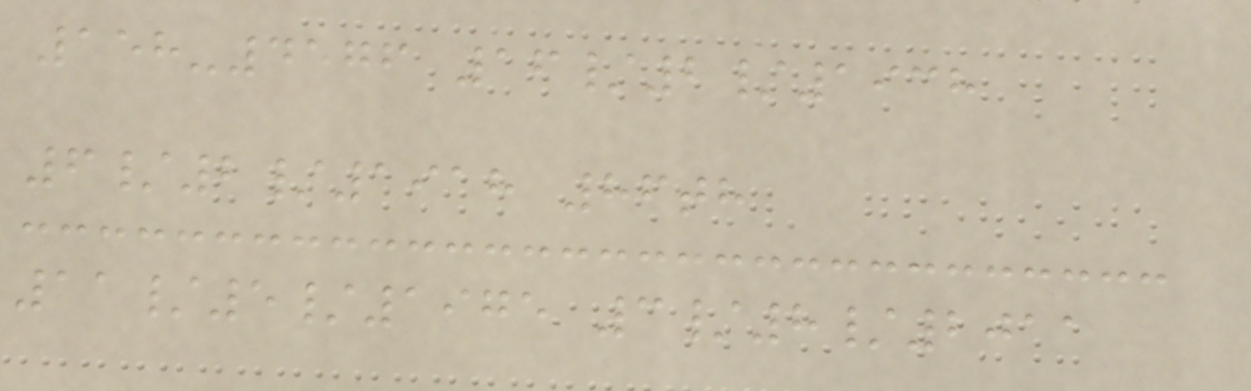158-4576 16/2/1938
6/2/1918 86th
11/5/1975 3/8/2011
